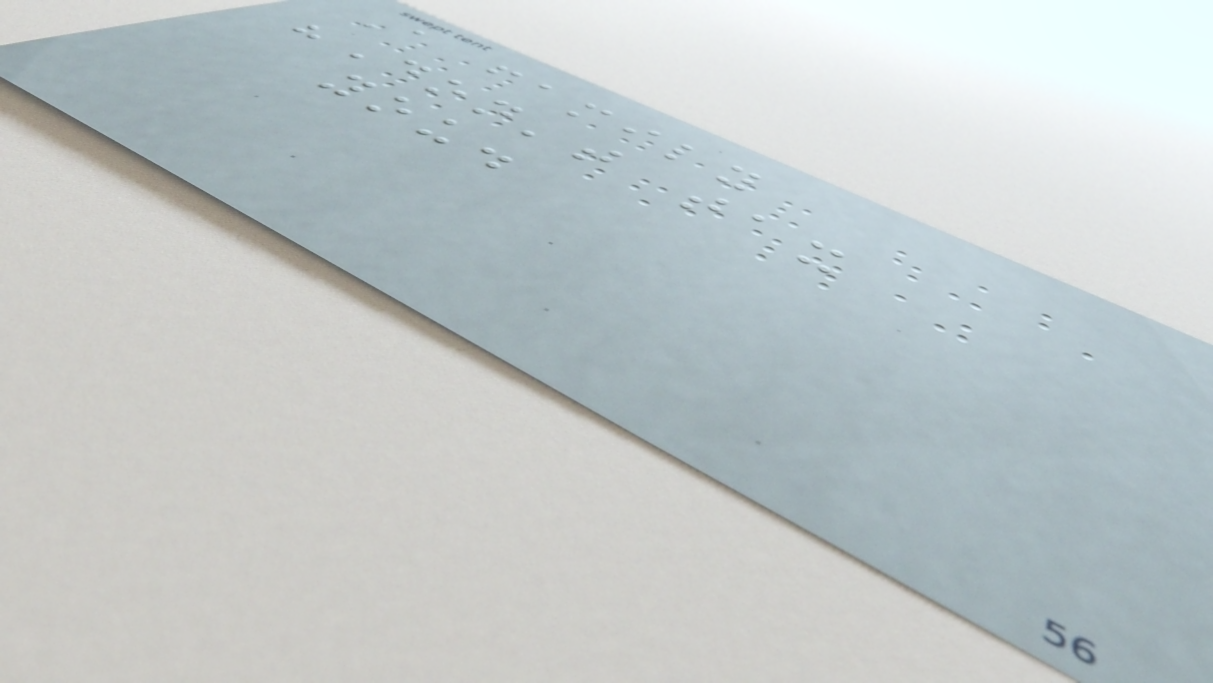A family
"Don't tax
you.
